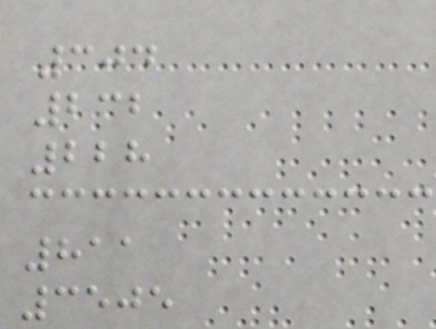304
232
228
811
3505
